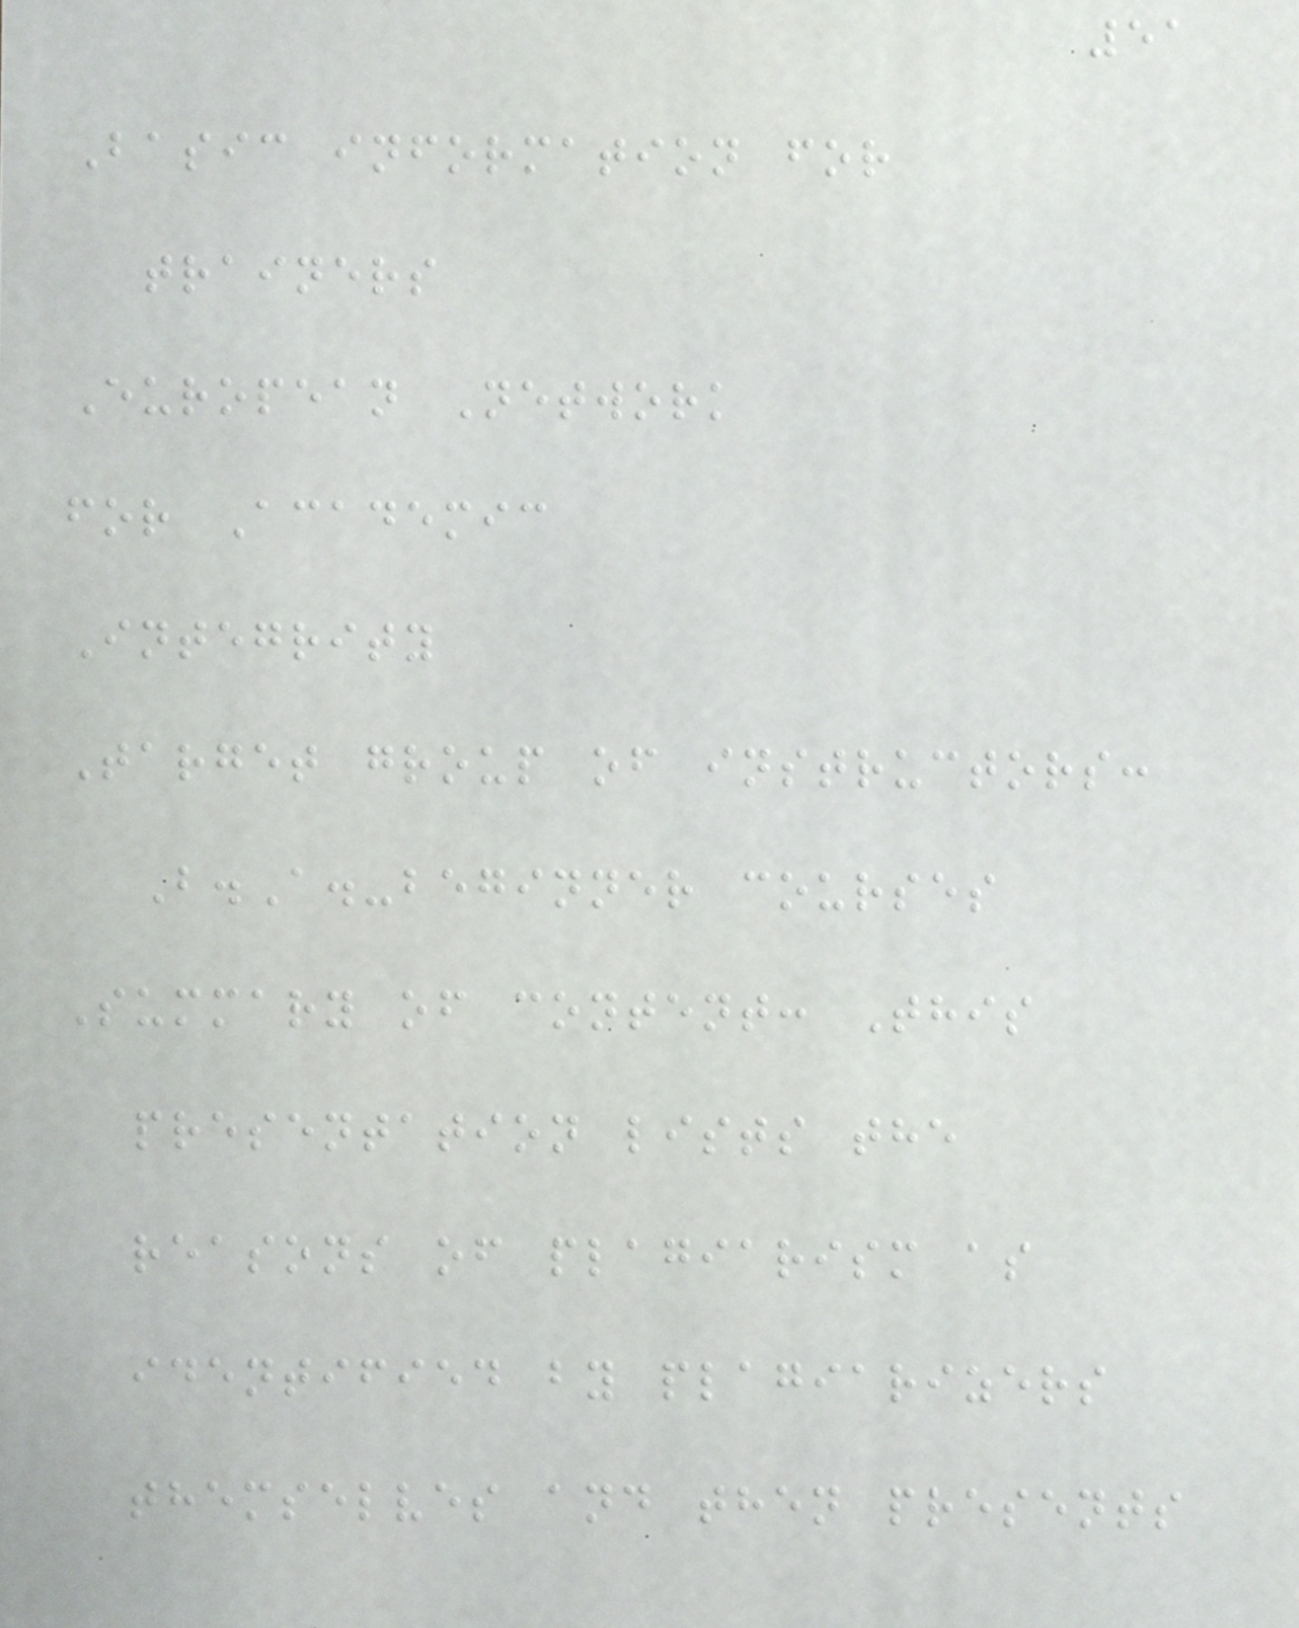51
Basic information for
trainers
European Network
for Academic
Integrity
Target group of instructors:
B.A.-beginner courses
Summary of content: This
presentation lists the
reasons of plagiarism as
identified by plagiarizers
themselves and then presents
